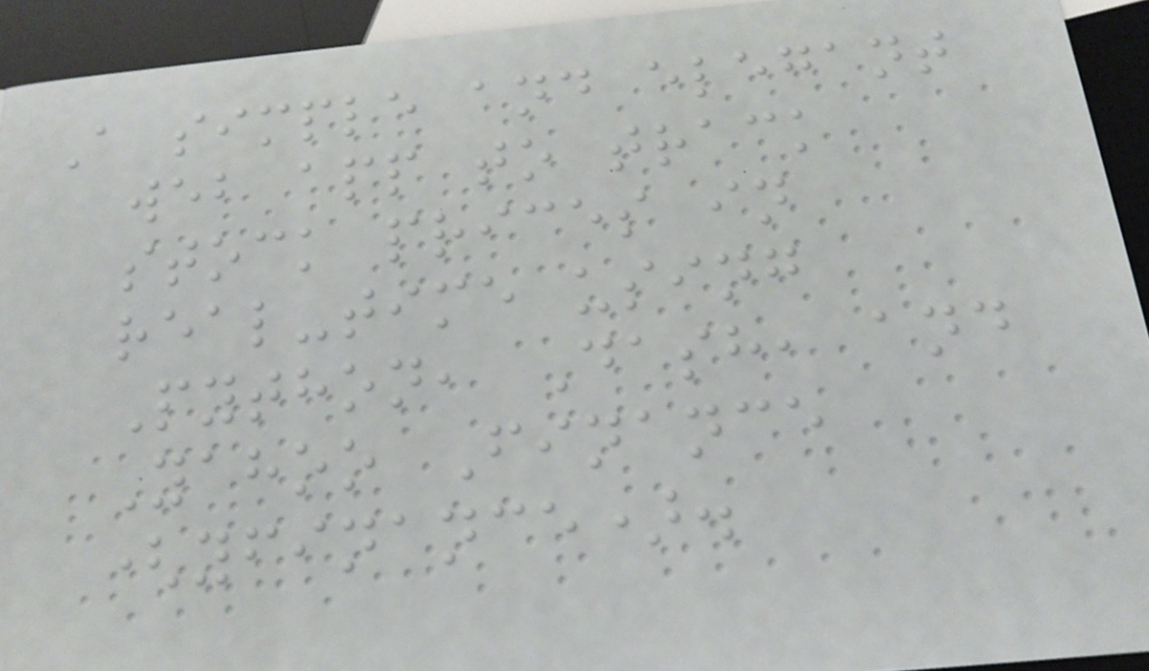A simple and elegant
web app to track
stock prices in
real-time using
Python, Dash, and
Yahoo Finance
(yfinance).
